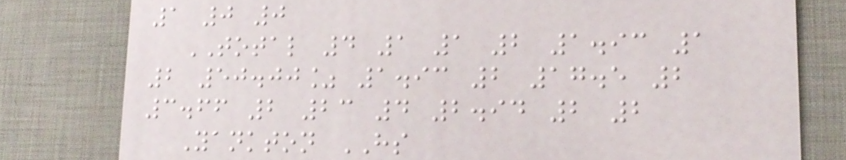1 0 0
TOTAL 4 1 1 2 1.93 1
2 50.00% 1.93 2 17.5 2
3.66 2 23 4 2.94 2 2
Yankton HS
